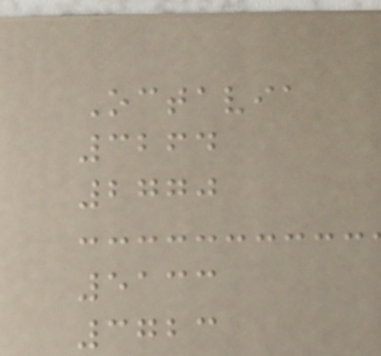Octavia
3264
2770
5133
3723
